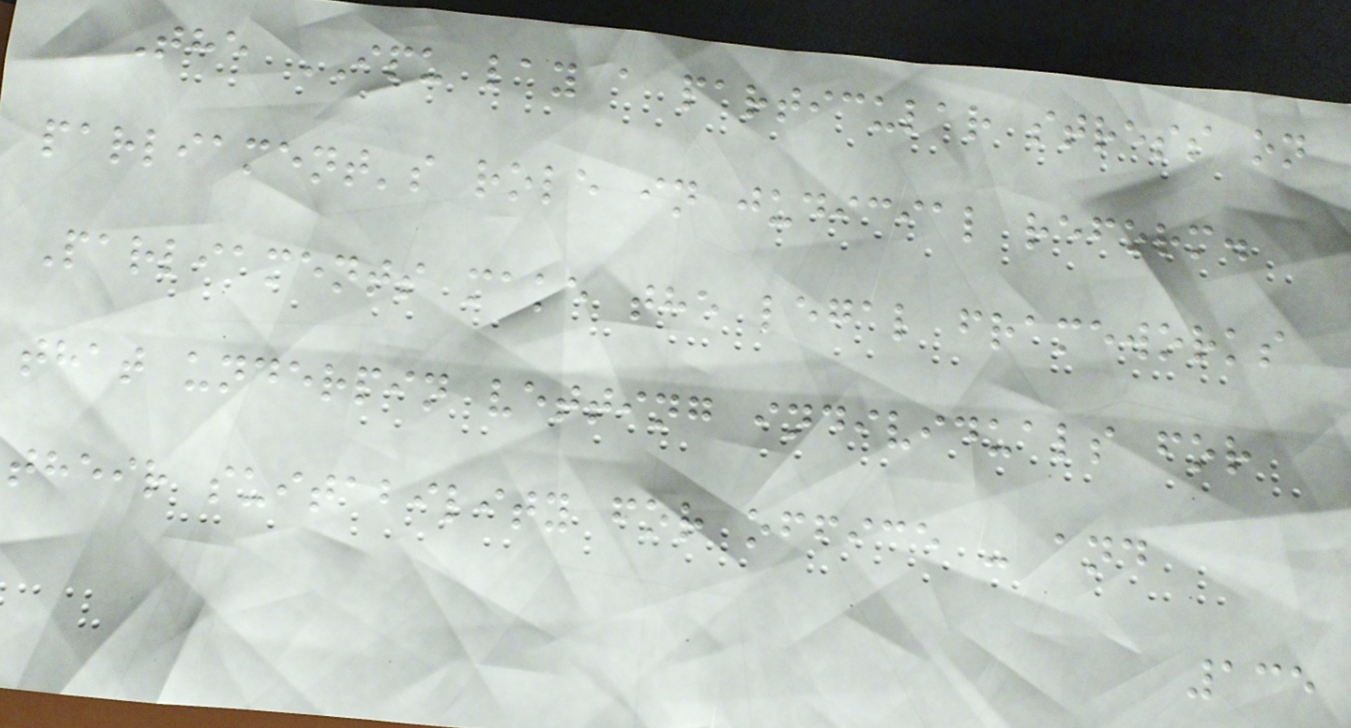The IPU lay a particular stress on
parliament's role in judicial reform.
Parliaments make the legal frameworks
that underpin vetting individuals for
their suitability for office - and
135
